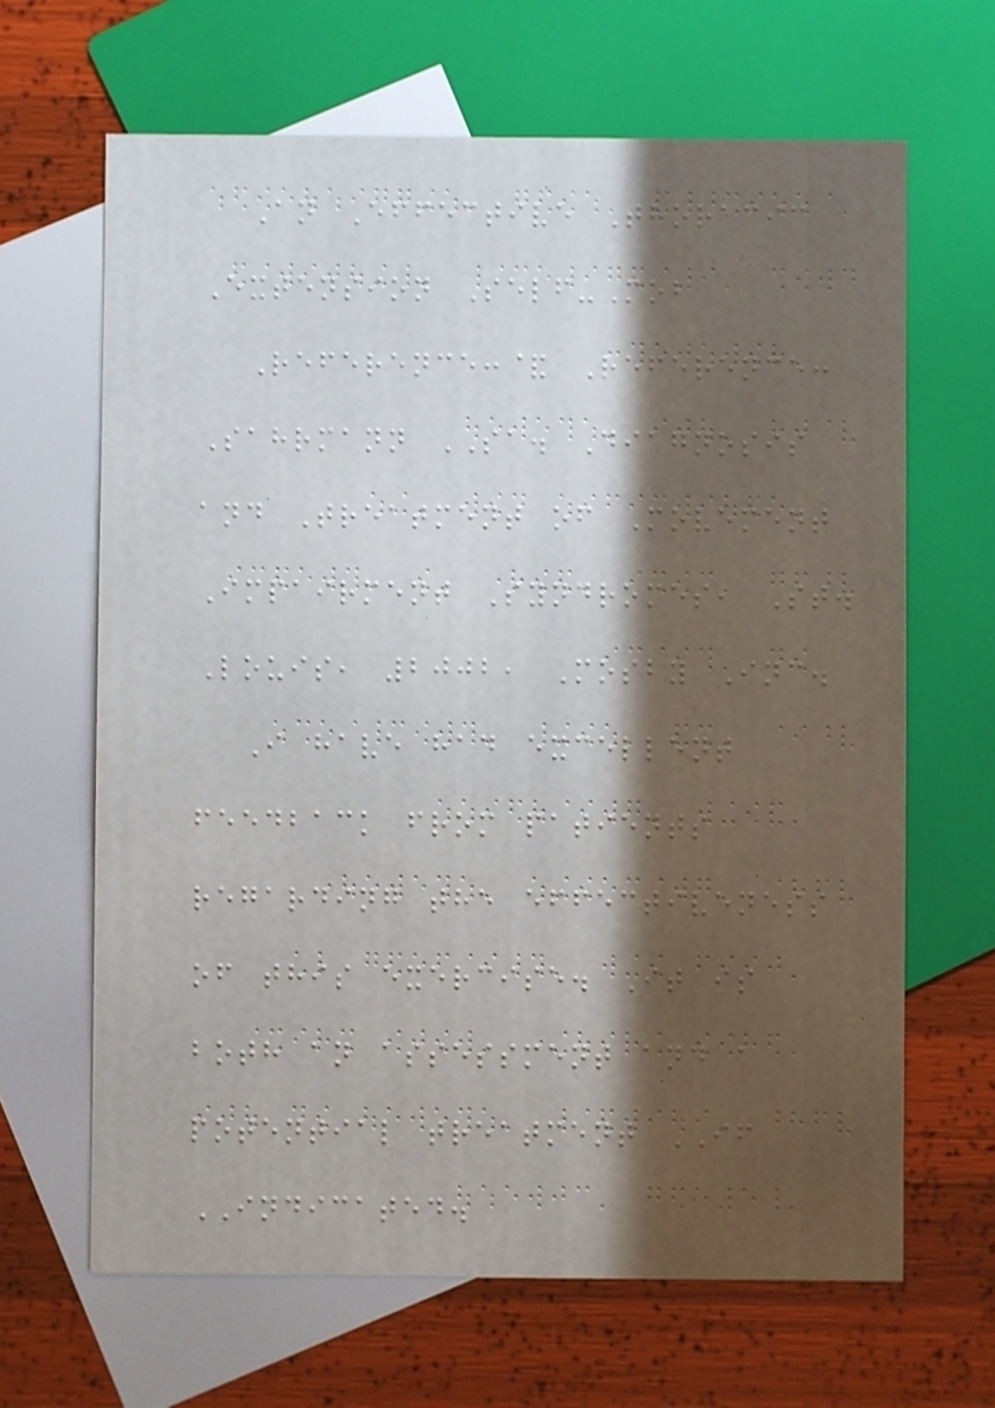An Effective Thoracic
Extension Self-Mob
Reference:& Reference:
Sahrmann SA. Diagnosis
and Treatment of Movement
Impairment Syndromes, St.
Louis, 2002, Mosby Inc.
I have had excellent
feedback from patients
regarding the effectiveness
of this exercise. It is
both an assessment and a
potential treatment IF
INDICATED.
